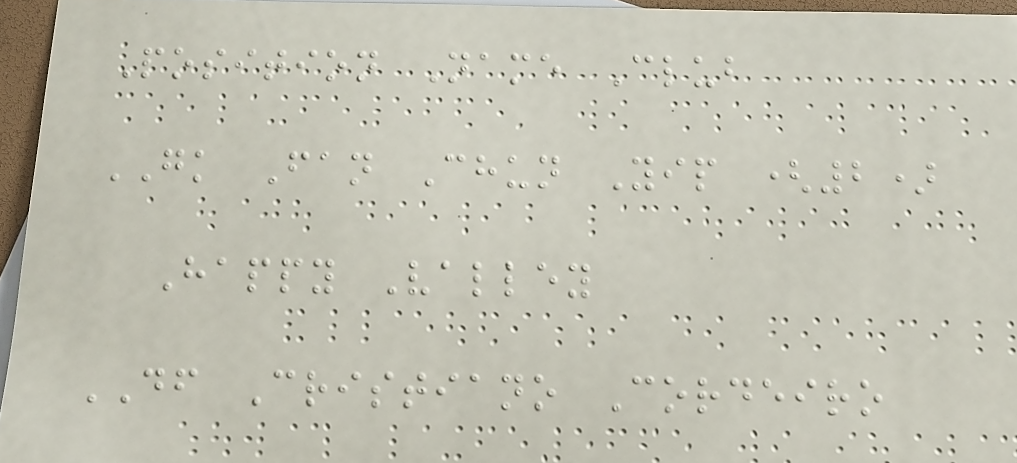Position Name Club
GK Fan Chun Yip (2)
Happy Valley
DF Cristiano Cordeiro
